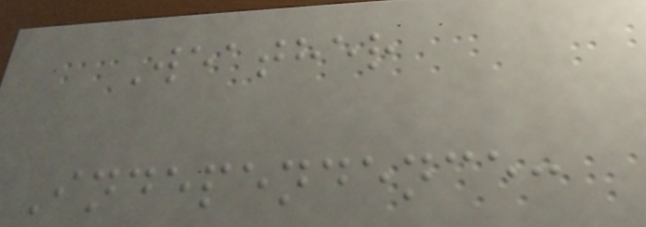Weather
Independence:
